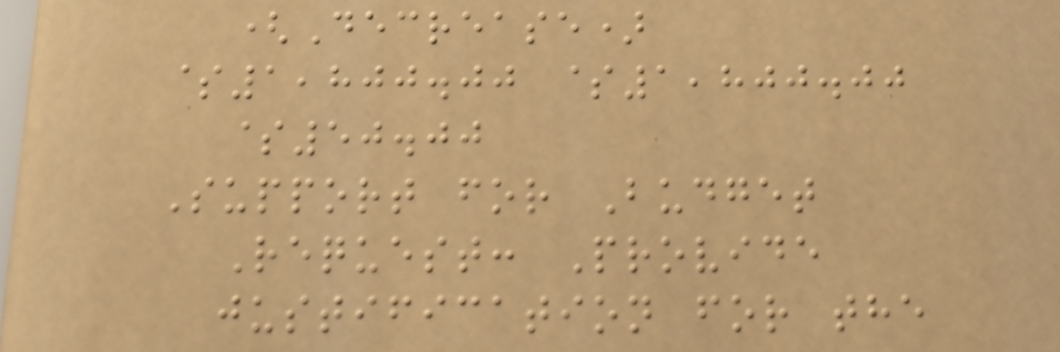(Decrease)
$1,800.00 $1,800.00
$50.00
Support for Budget
Request: Provide
justification for the
